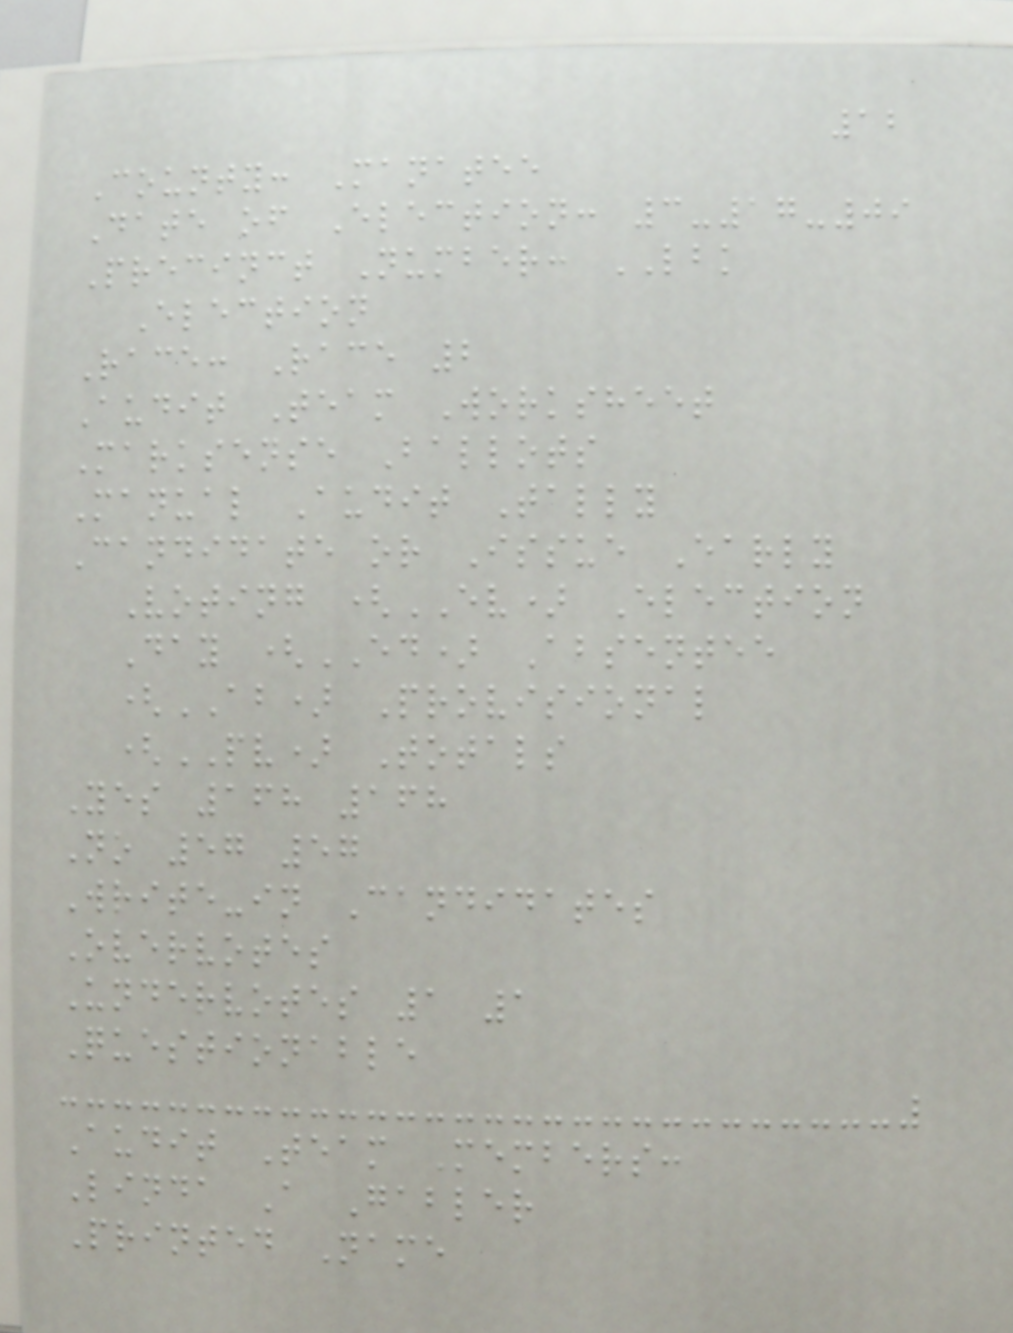12
County: Manatee
Date of Election: 3-17-09
Precinct Number: LBK
Election
Race: Race 2
Audit Team Worksheet
Marksense Ballots
Manual Audit Tally
Candidate or Issue Early
Voting (EV) Election
Day (ED) Absentee
(AB) Provisional
(PV) Totals
Yes 168 168
No 57 57
Write-in Candidates
Overvotes
Undervotes 1 1
Questionable
Audit Team Members:
Linda A Gabler
Printed Name
